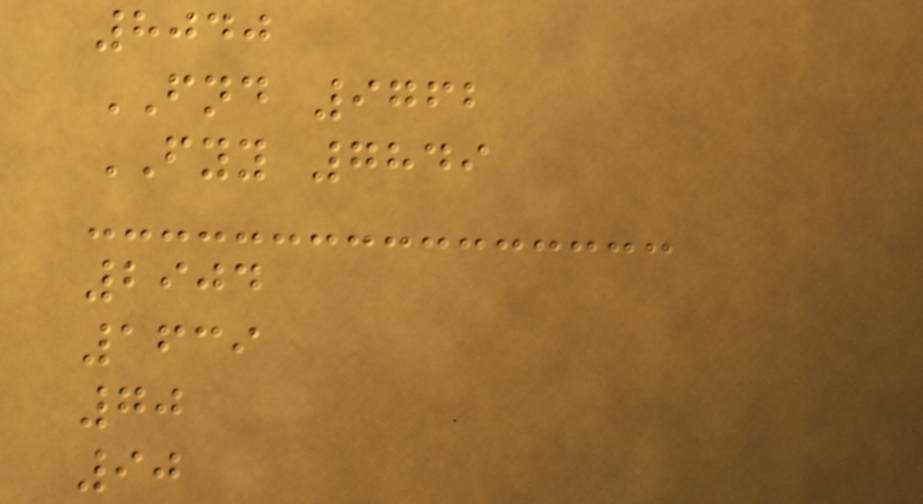8040
FND 9762
FYY 7849
2904
1639
70
90
